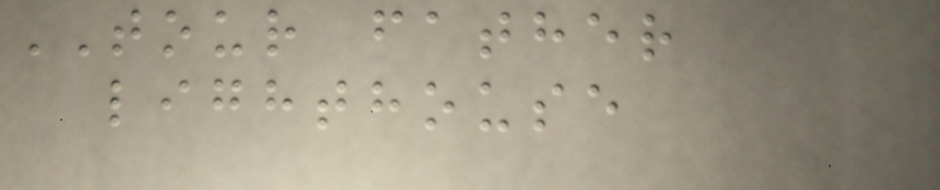TOUR father
lighthouse
